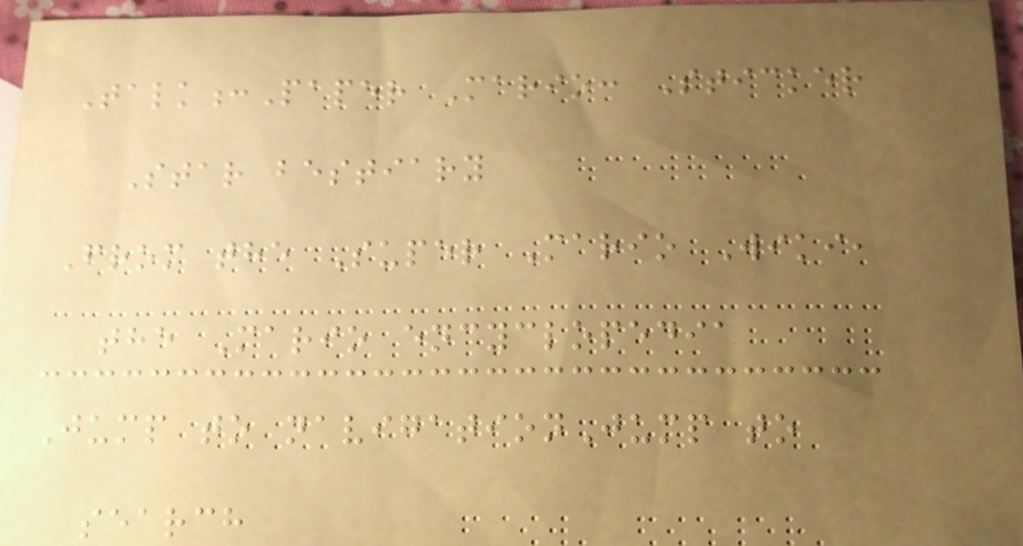Talk:Paper Mario: Sticker
Star bestiary
From the Super Mario Wiki,
the Mario encyclopedia
Jump to navigationJump to
search
